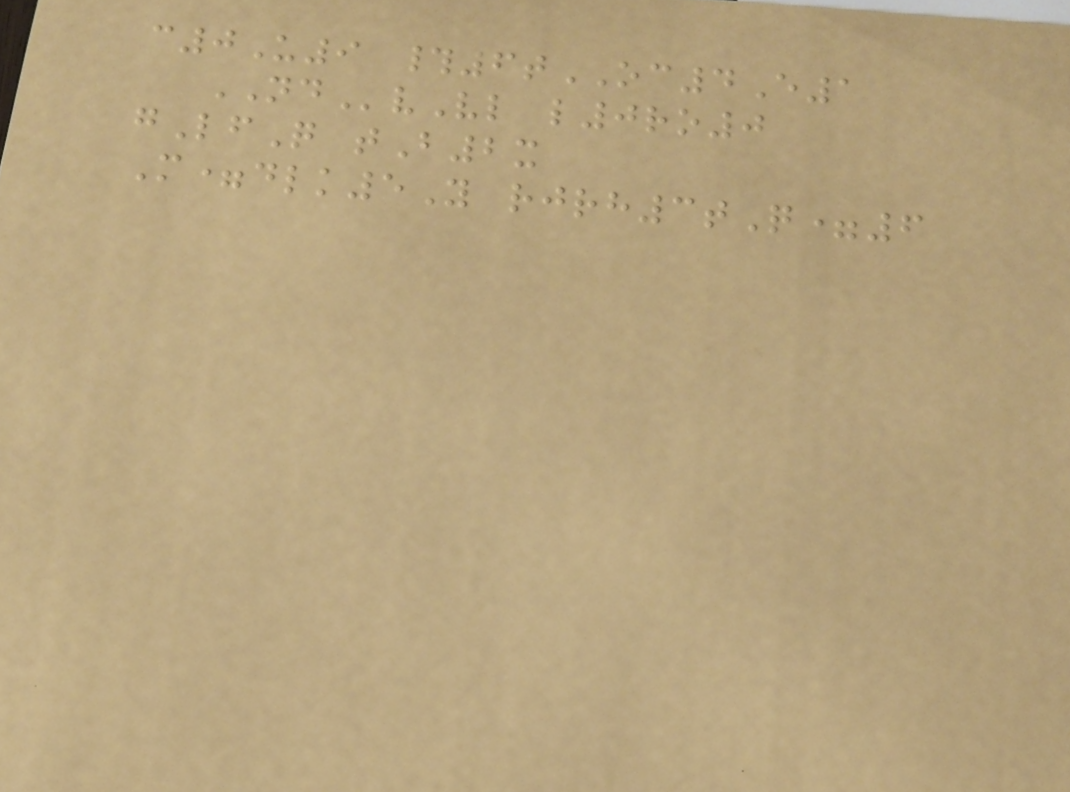c0U9 #6tOC4E1
NDvVl l0ro0
gLfQ tB2x
M=dlk5Y rjrh3tQ=6
